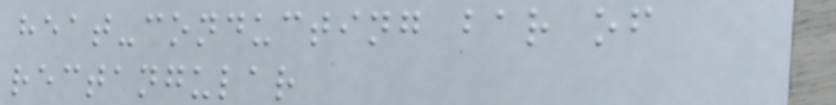heat-conducting bar of
rectangular
